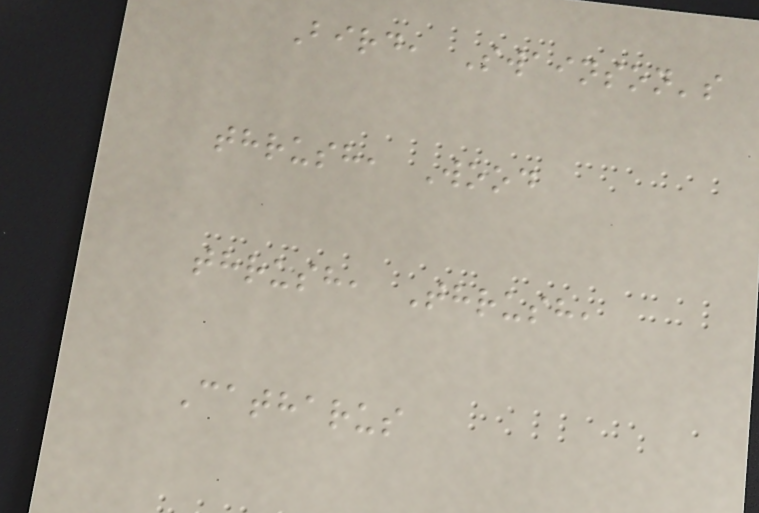Bird, Swainson's
thrush, Wood
thrush, Thrush,
Catharus
